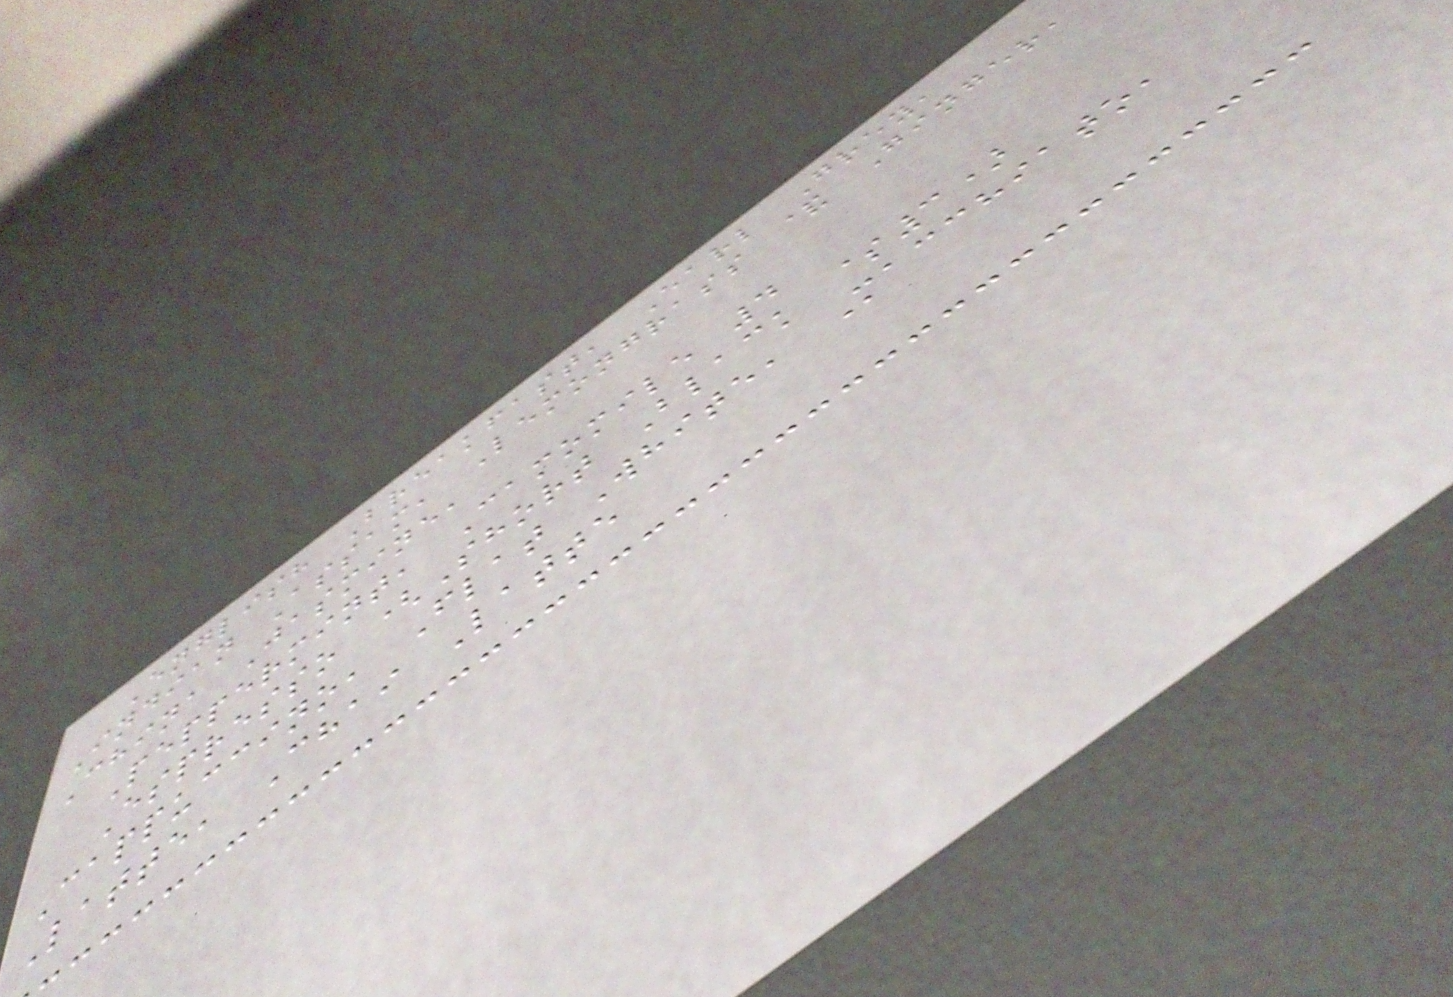English Breakfast, Earl Grey,
Indian Assam, Lemongrass & Ginger,
China Jasmine,
Peppermint, Camomile 4
Espresso (Short Black $3)
Cappuccino, Flat White, Macchiato,
Latte, Chai Latte
